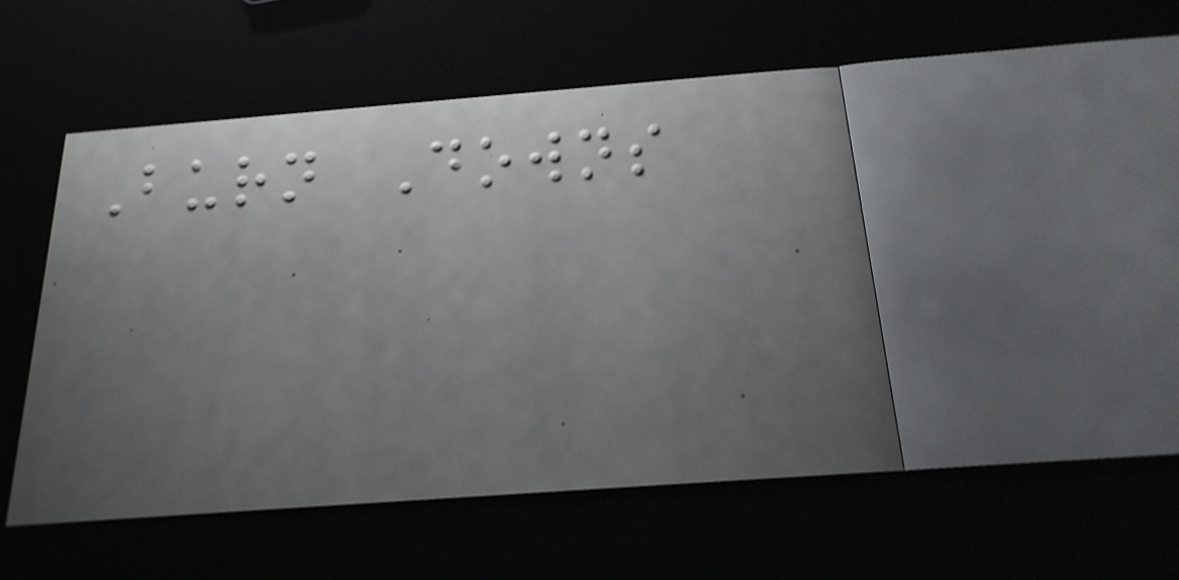Burn Downs
